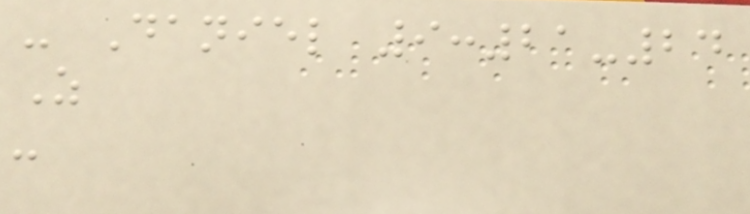- Daniel 9:21-24
As
-
